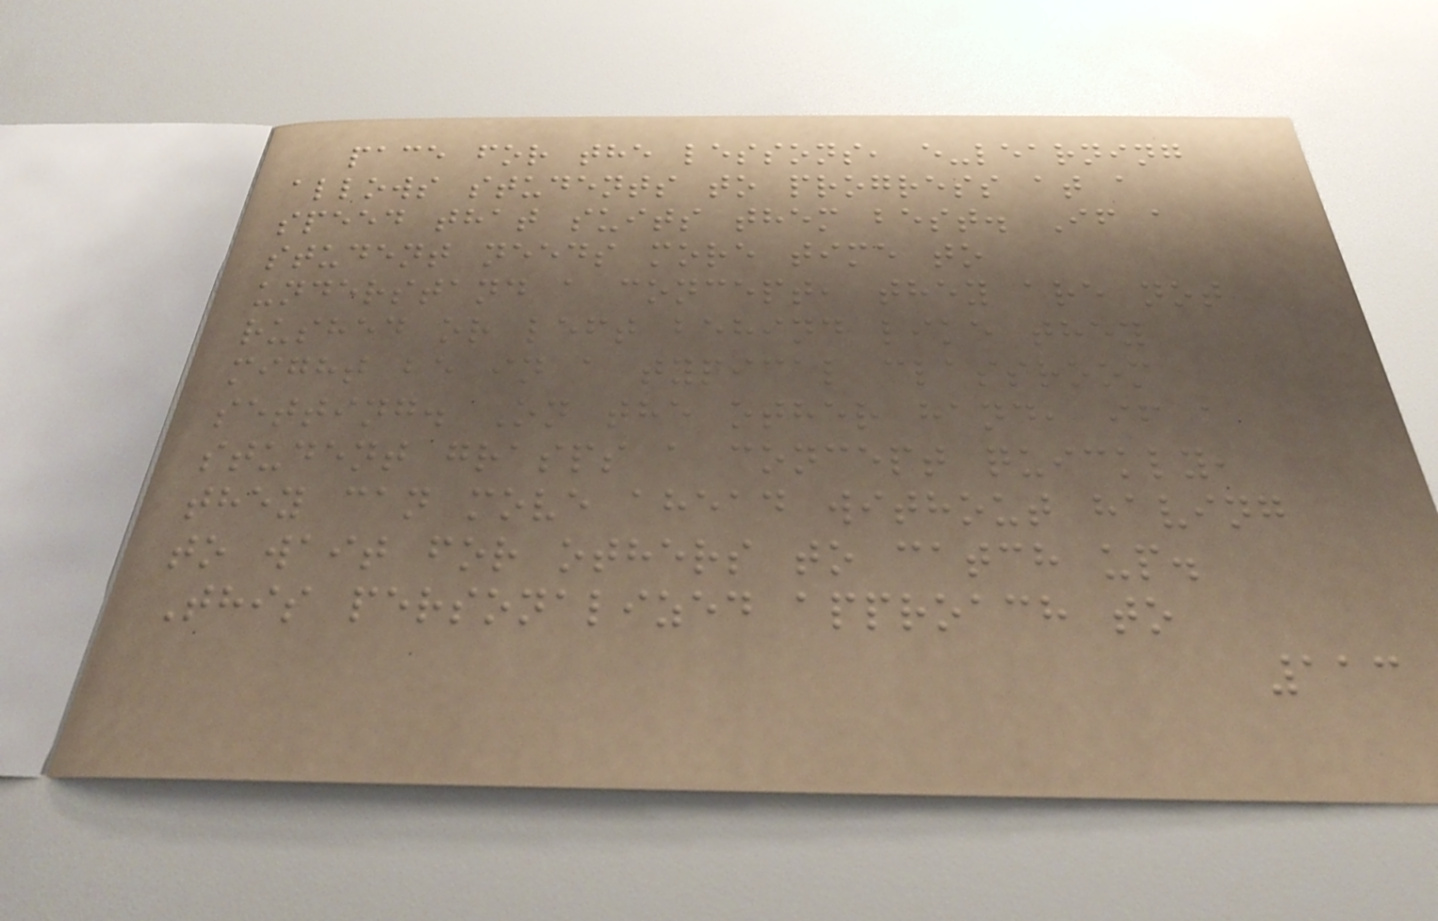pace for the lessons, e-learning
allows students to progress at a
speed that suits them best. If a
student needs more time to
understand a concept, they are not
rushed or left behind like they
might be in a typical classroom
setting. On the other hand, if a
student grasps a concept quickly,
they can move ahead without having
to wait for others to catch up.
This personalized approach to
113
